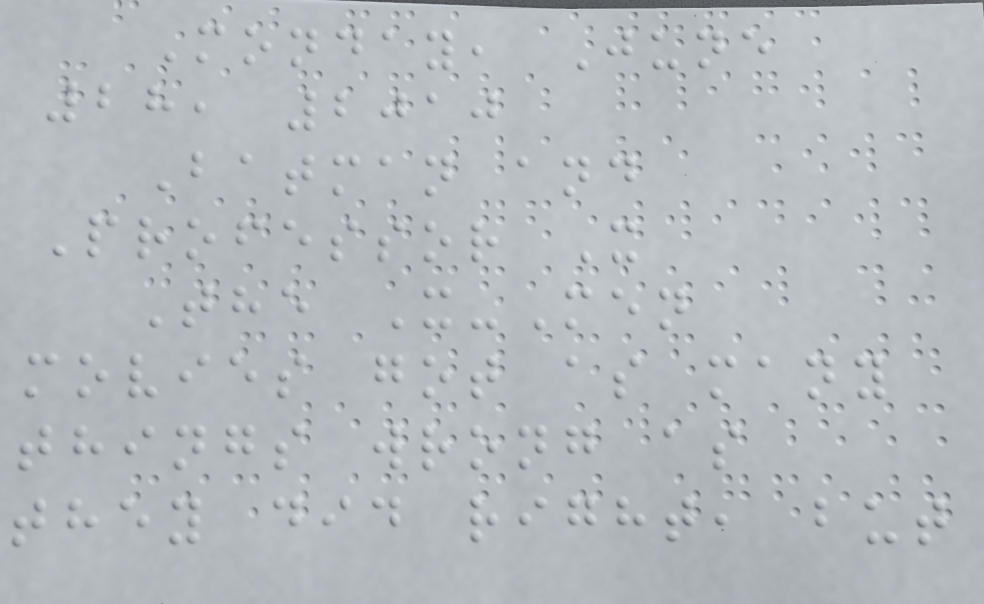Monday, June
28, 2010
Batman and
Professor X
The X-Men
movies got as many
things wrong as
they did right, but
